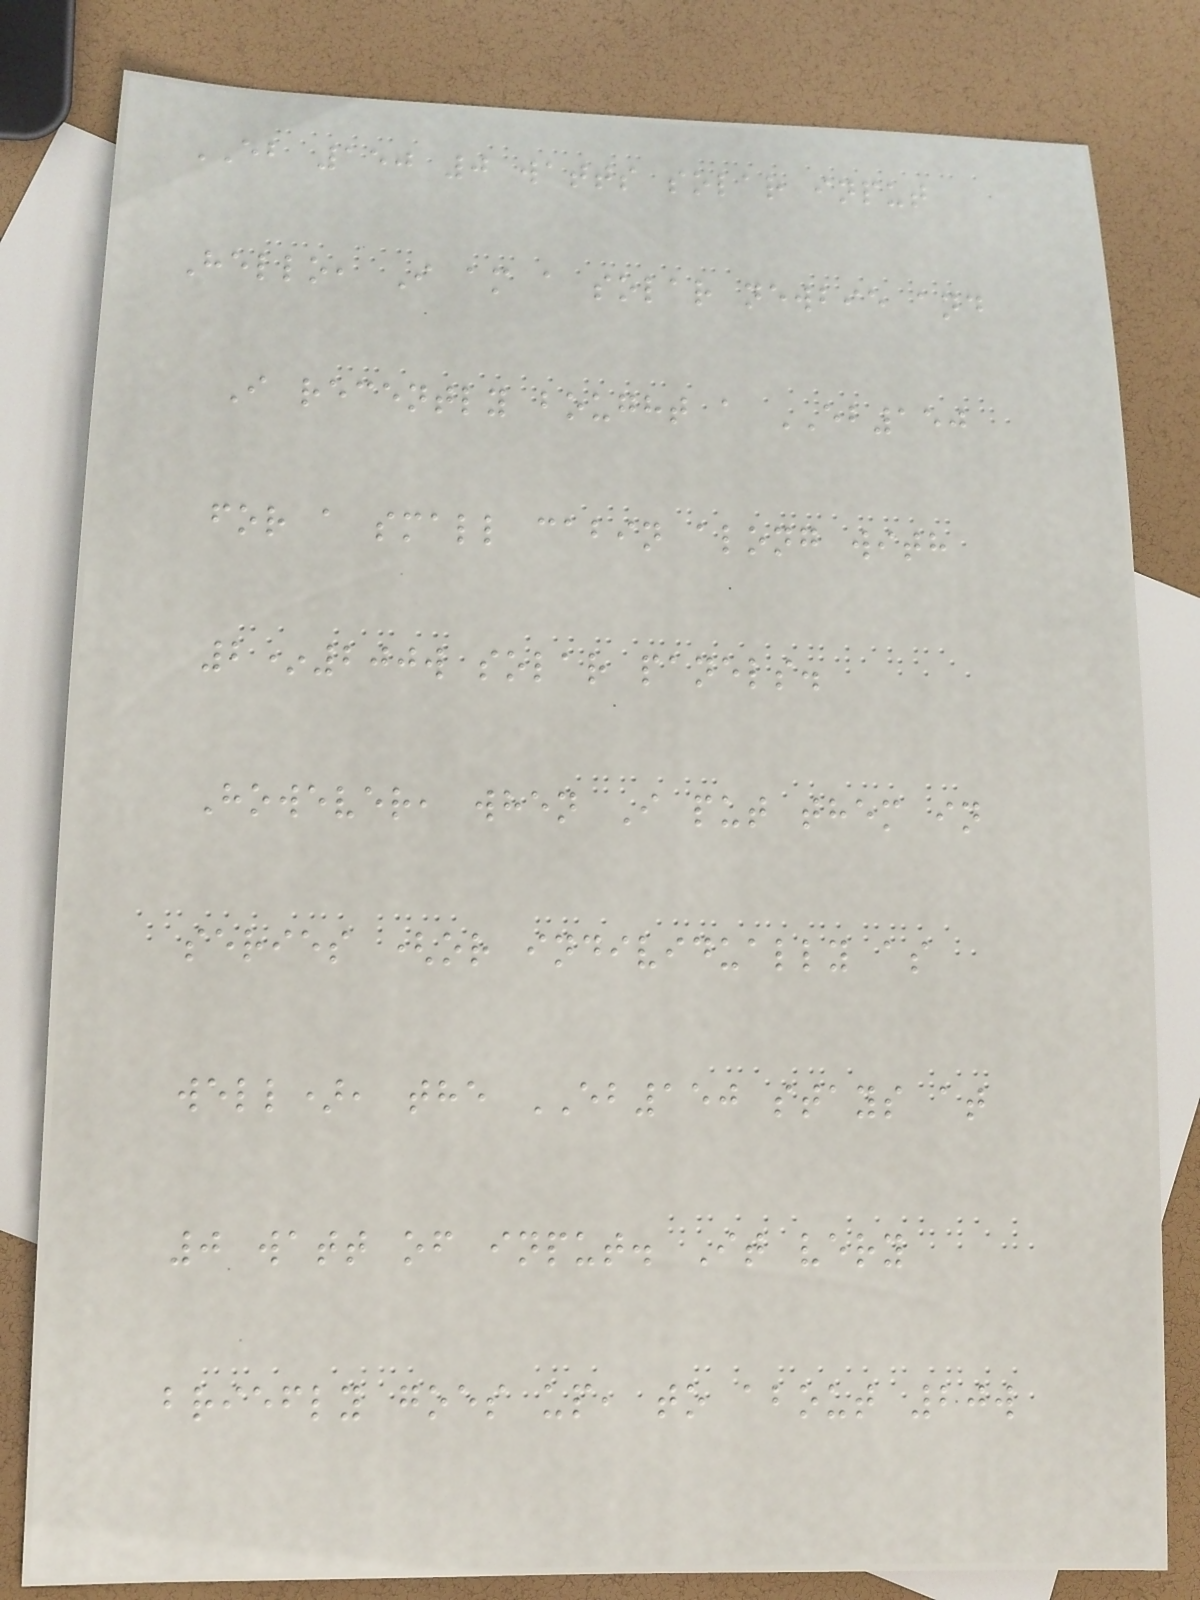EB 150 0 watts solar input
Hello, I am a solar newbie and
I recently bought a EB150
for a small cabin along with
2*200w solar panels.
However, when I put them in
series (or individually as
well), the EB150 stays at
0 watt of input. It very
briefly goes up, to about 20w
